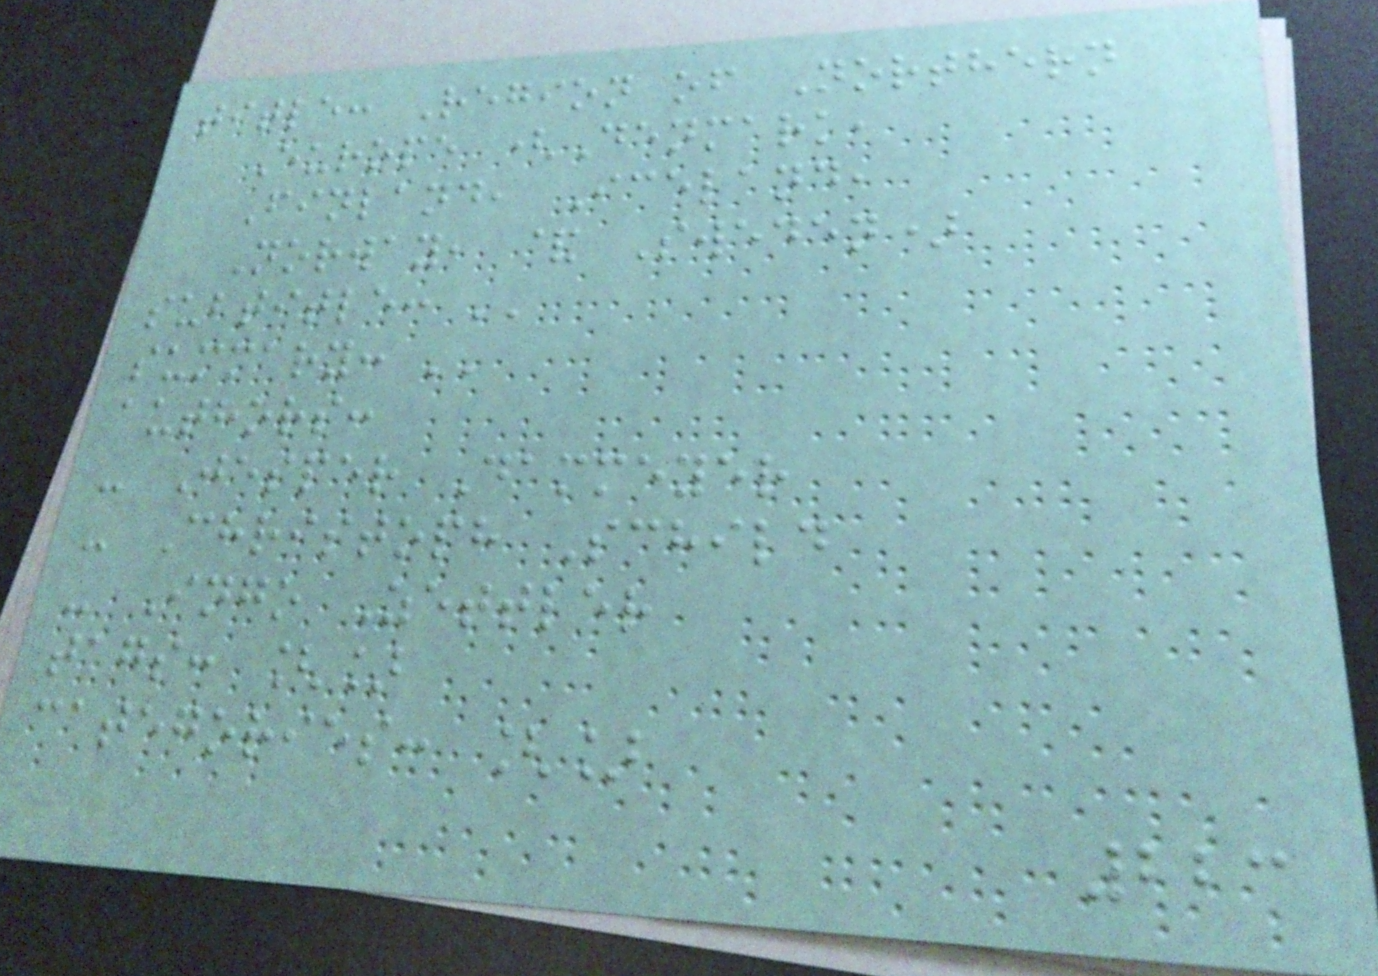title: Region of Northern
Europe (Denmark,
Finland, Iceland,
Norway, & Sweden)
subtitle: ''
summary: ''
authors:
- Jesper Dammeyer
- Christoph Schild
- Ingo Zettler
tags: []
categories: []
223
